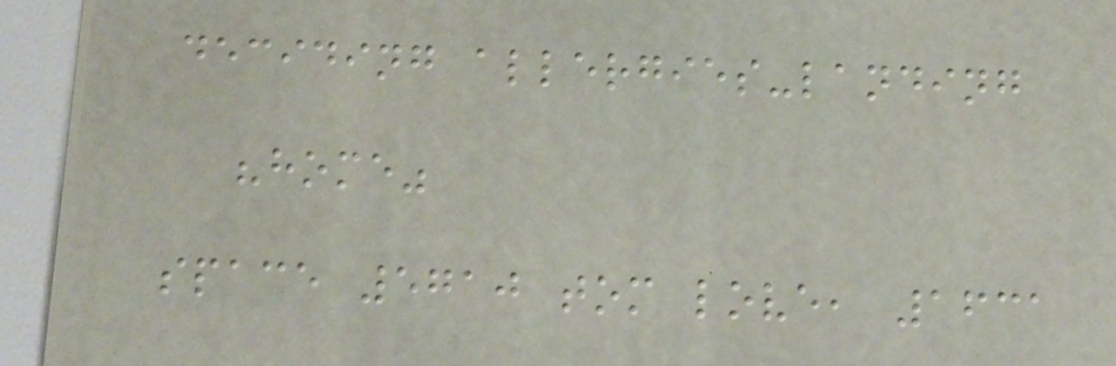deciding allergies-landing
"home"
space 5710 tom love, 1631
